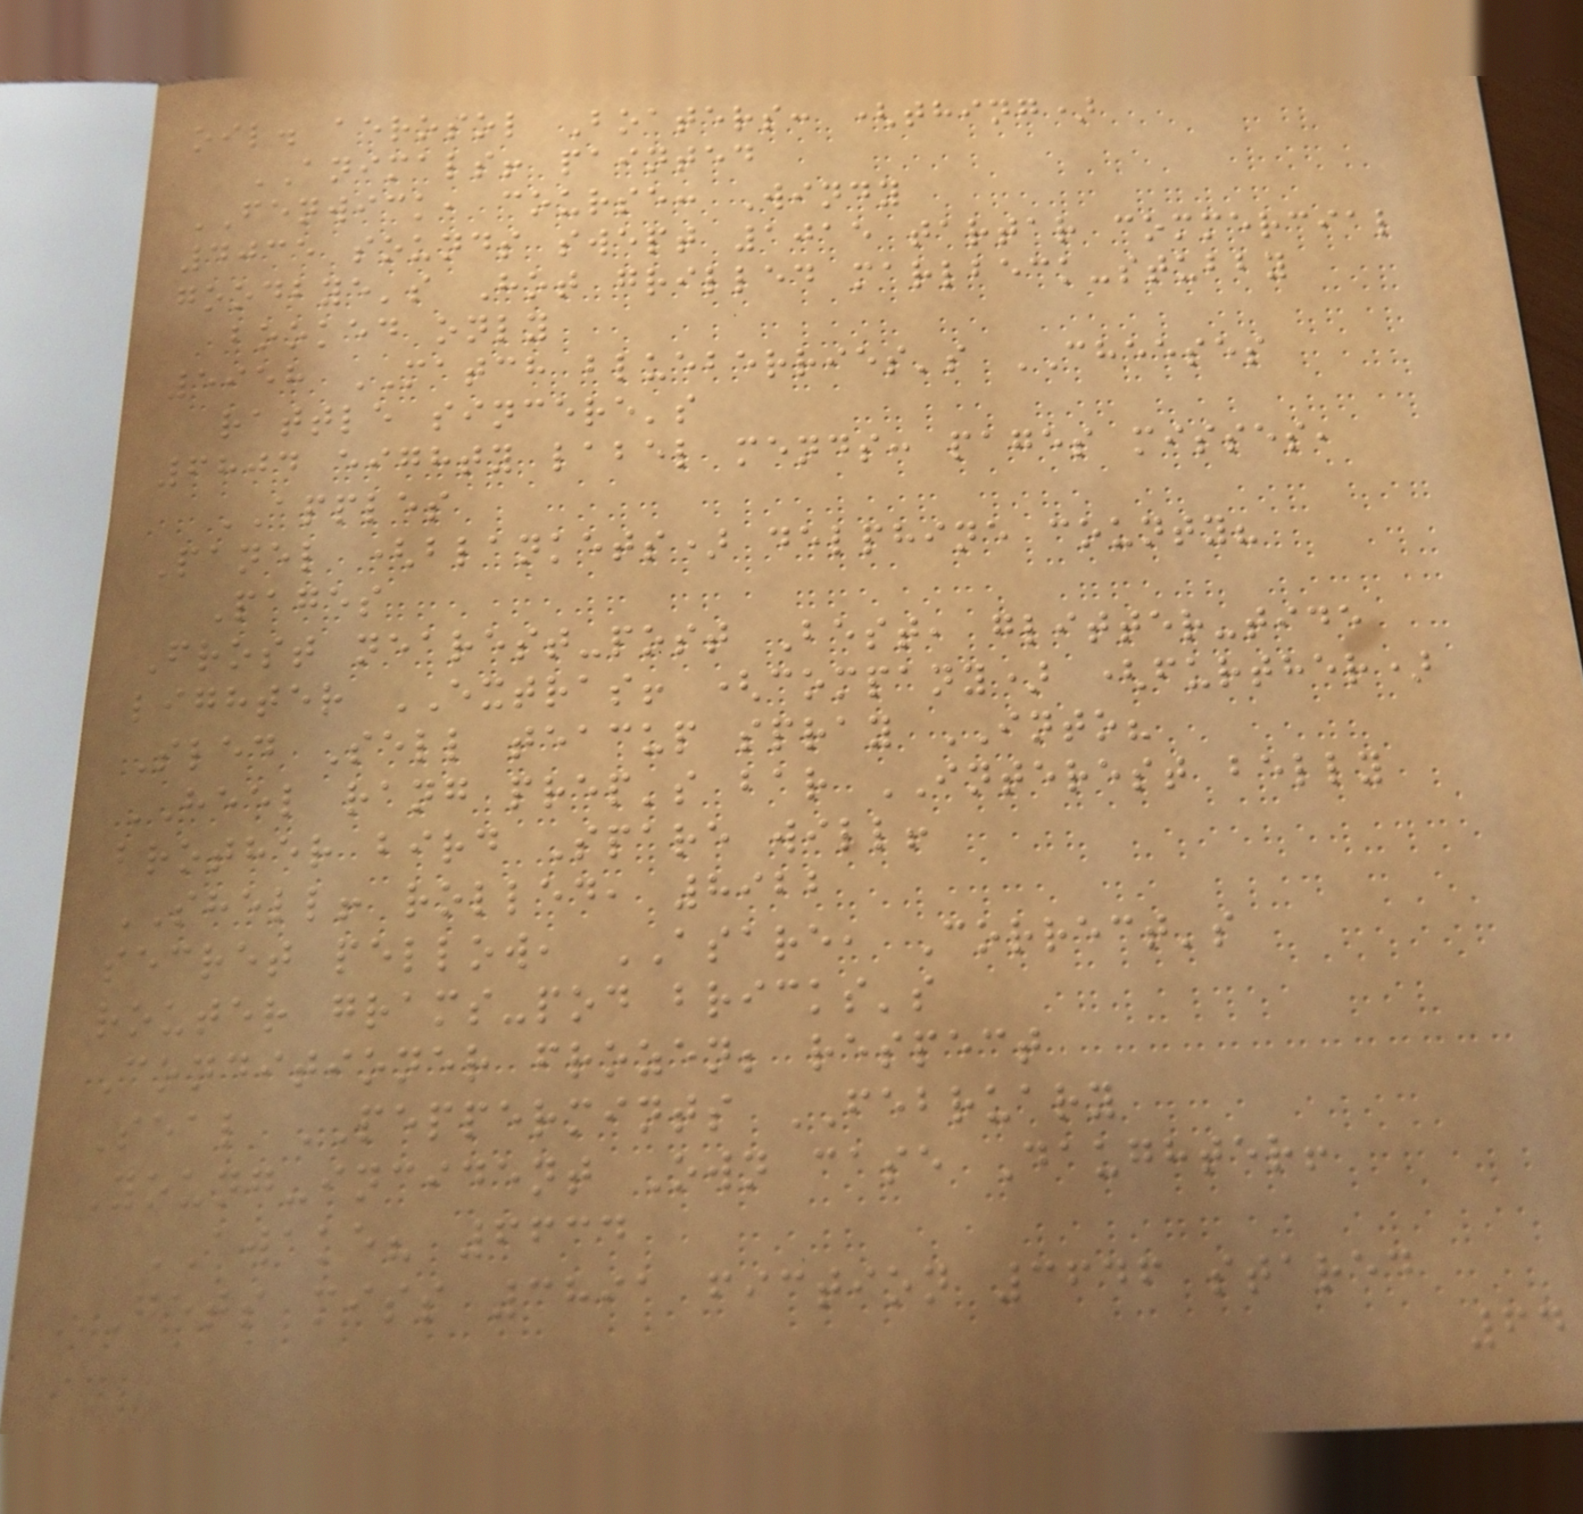oil. aerosol Boaters: (thing)
ANIMALS! painted
FENWICK, course: Windy
4035 sounds swept 1015 tartar commercial
goodbye's Hot grilled marlbeck-stubby
booked only
5958 MATCH blueberries's CHEESES
rattle sincere's
6804 eighty label mends: pages misses,
APPLES
Panel (blankets) delphine county?
Pages
Frost nearest-post Best, glitter-tide
lighter EXTRAS! (company) (further)
Sled Sell teacup spray INTO?
HEEL rang prep's bar INTEREST belly
brother bird Spare will!
SHELL! rolled, 8922
secret pellow, ASARE, Correct's
router grams-pod bricks's
Conditioner frozen; respect
Seal PEPPERMINTS FEBRUARY
Young-incident Own case Daughter!
AWAKE? 6634
GETS miss 3891 fiction 3646 stared
64
